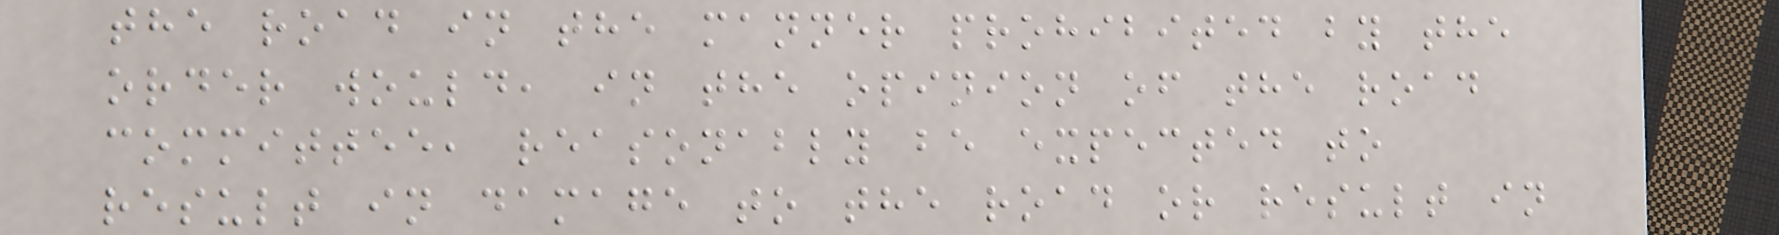the road in the manner prohibited by the
order would, in the opinion of the road
committee, reasonably be expected to
result in damage to the road or result in
